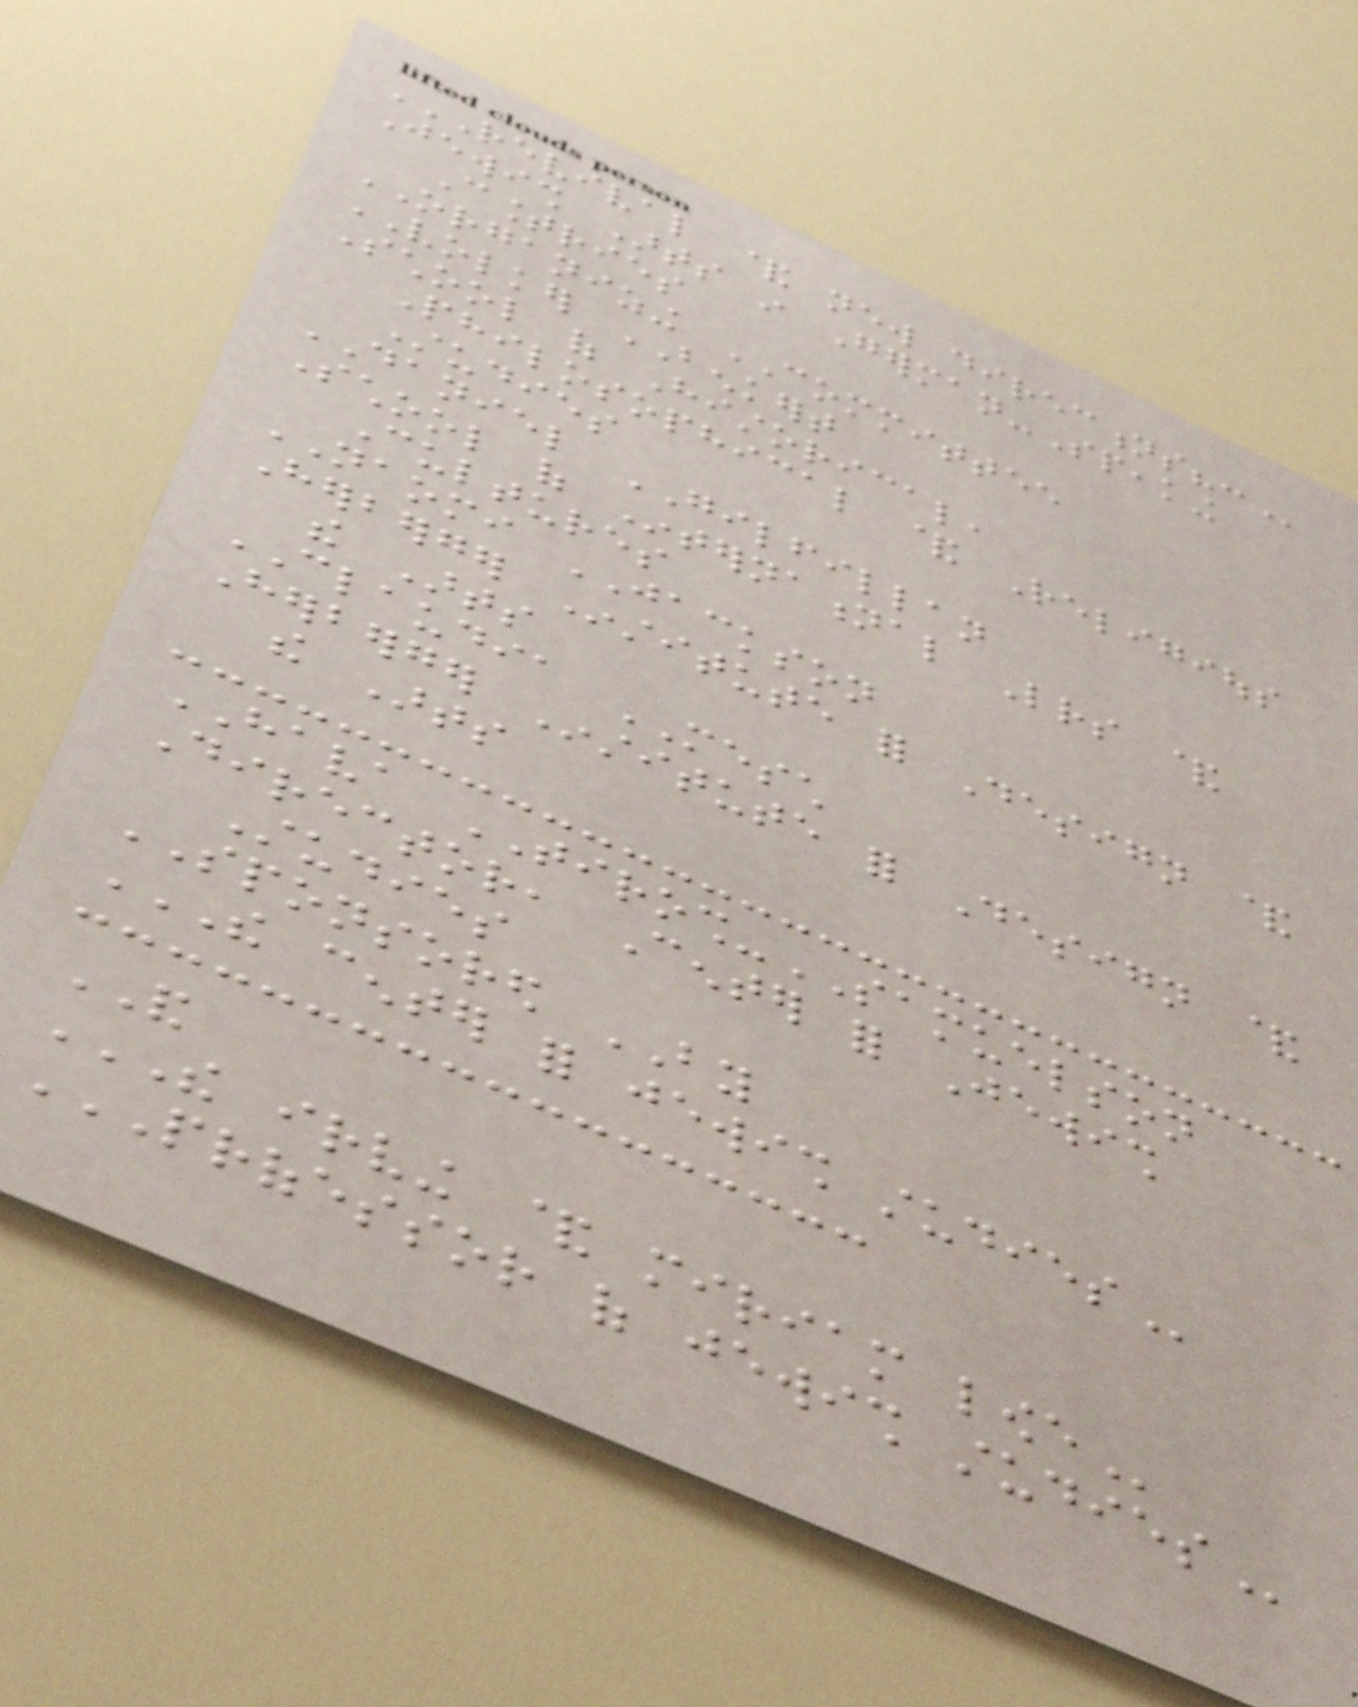REVIVAL & NEW DIRECTIONS?:
Jewish Arts in German-Speaking
Countries
ORGANIZING COMMITTEE
VOLKER BENKERT
School of Historical,
Philosophical & Religious
Studies
DANIEL GILFILLAN
School of International Letters &
Cultures
NAOMI JACKSON
Herberger Institute for Design &
the Arts
CLAUDIA MESCH
Herberger Institute for Design &
the Arts
HAVA TIROSH-SAMUELSON
Director, Center for Jewish
Studies
SPONSORED BY
THE CENTER FOR JEWISH STUDIES
AND
THE IRVING & MIRIAM LOWE
PROFESSOR OF JEWISH STUDIES
